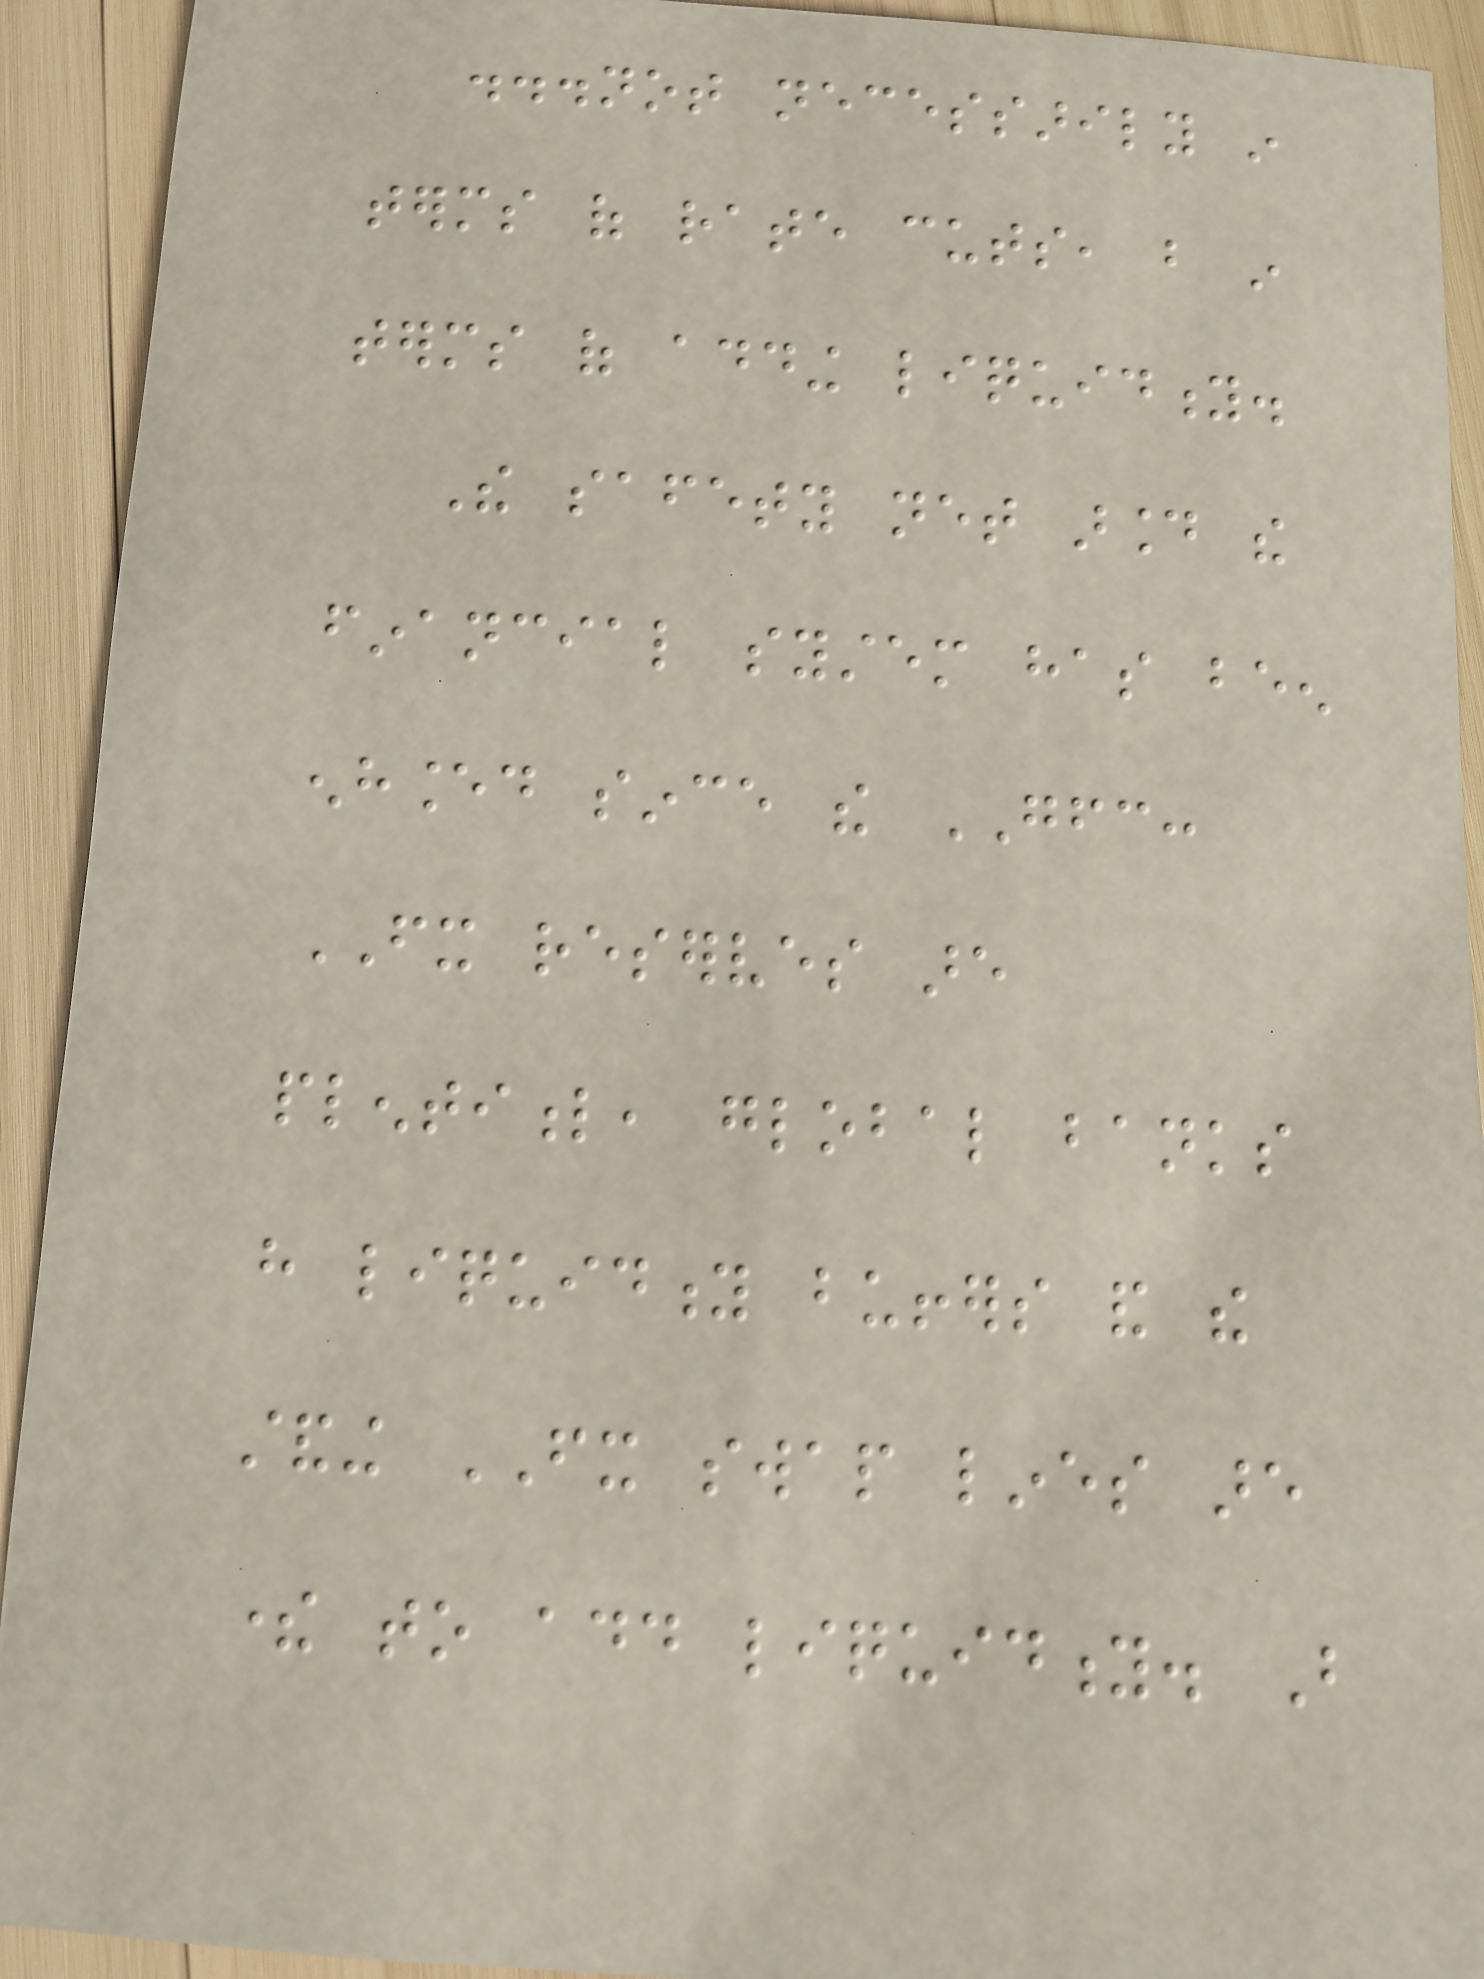...not necessarily in
terms of rate cuts, but in
terms of adding liquidity.
The safety net around the
financial system has been
enhanced since the GFC:
FX reserves are
plentiful, global banks
have liquidity buffers and the
standing FX swap lines are
there to add liquidity. But
